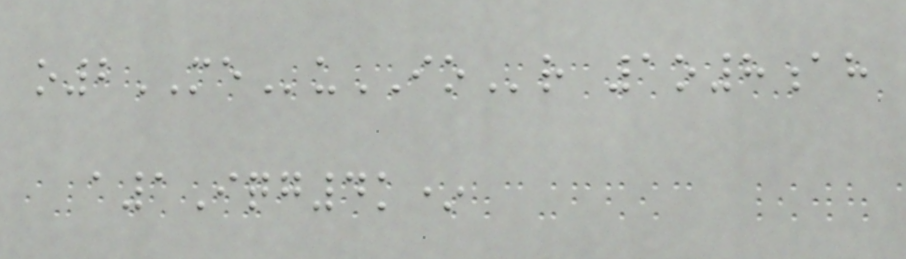o2MEuIOr 1o8ah
a1Iqg4k*
